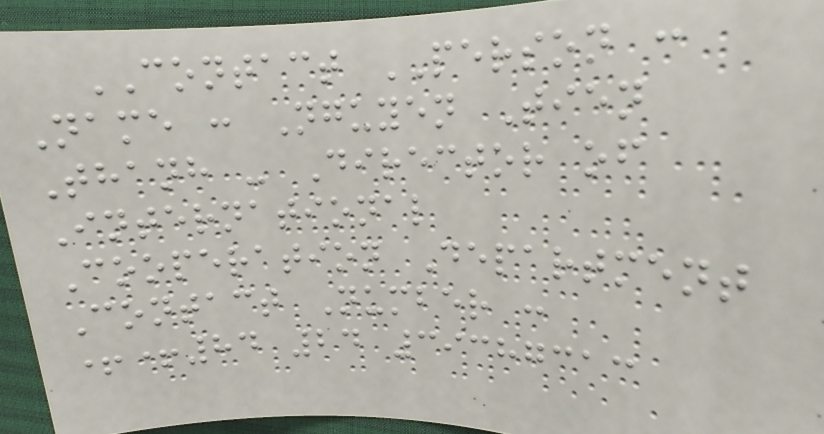CONTACT PERSON :
Name : Nguyen Tien
Thanh - Director of
International
Cooperation Department
Contact Number :
++84 24 39387313
